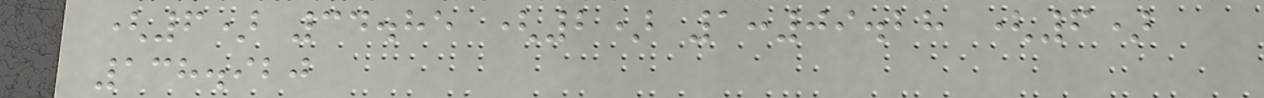(6) 34.85 (2) 1:09.28 (6)
138.920
